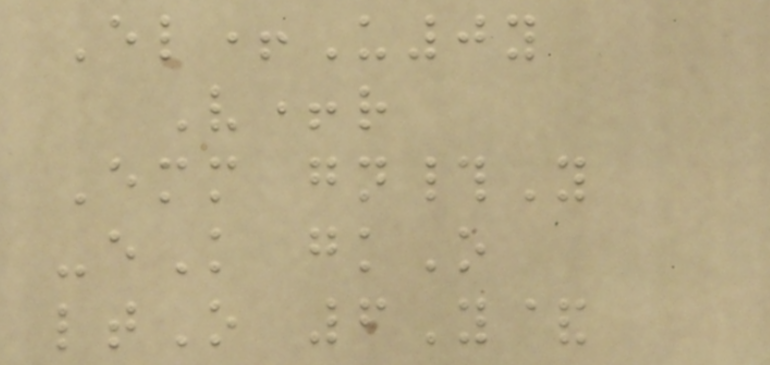El+U0y
V+r
Emm gn#Y
-eK gkO
ltO 6Y&
